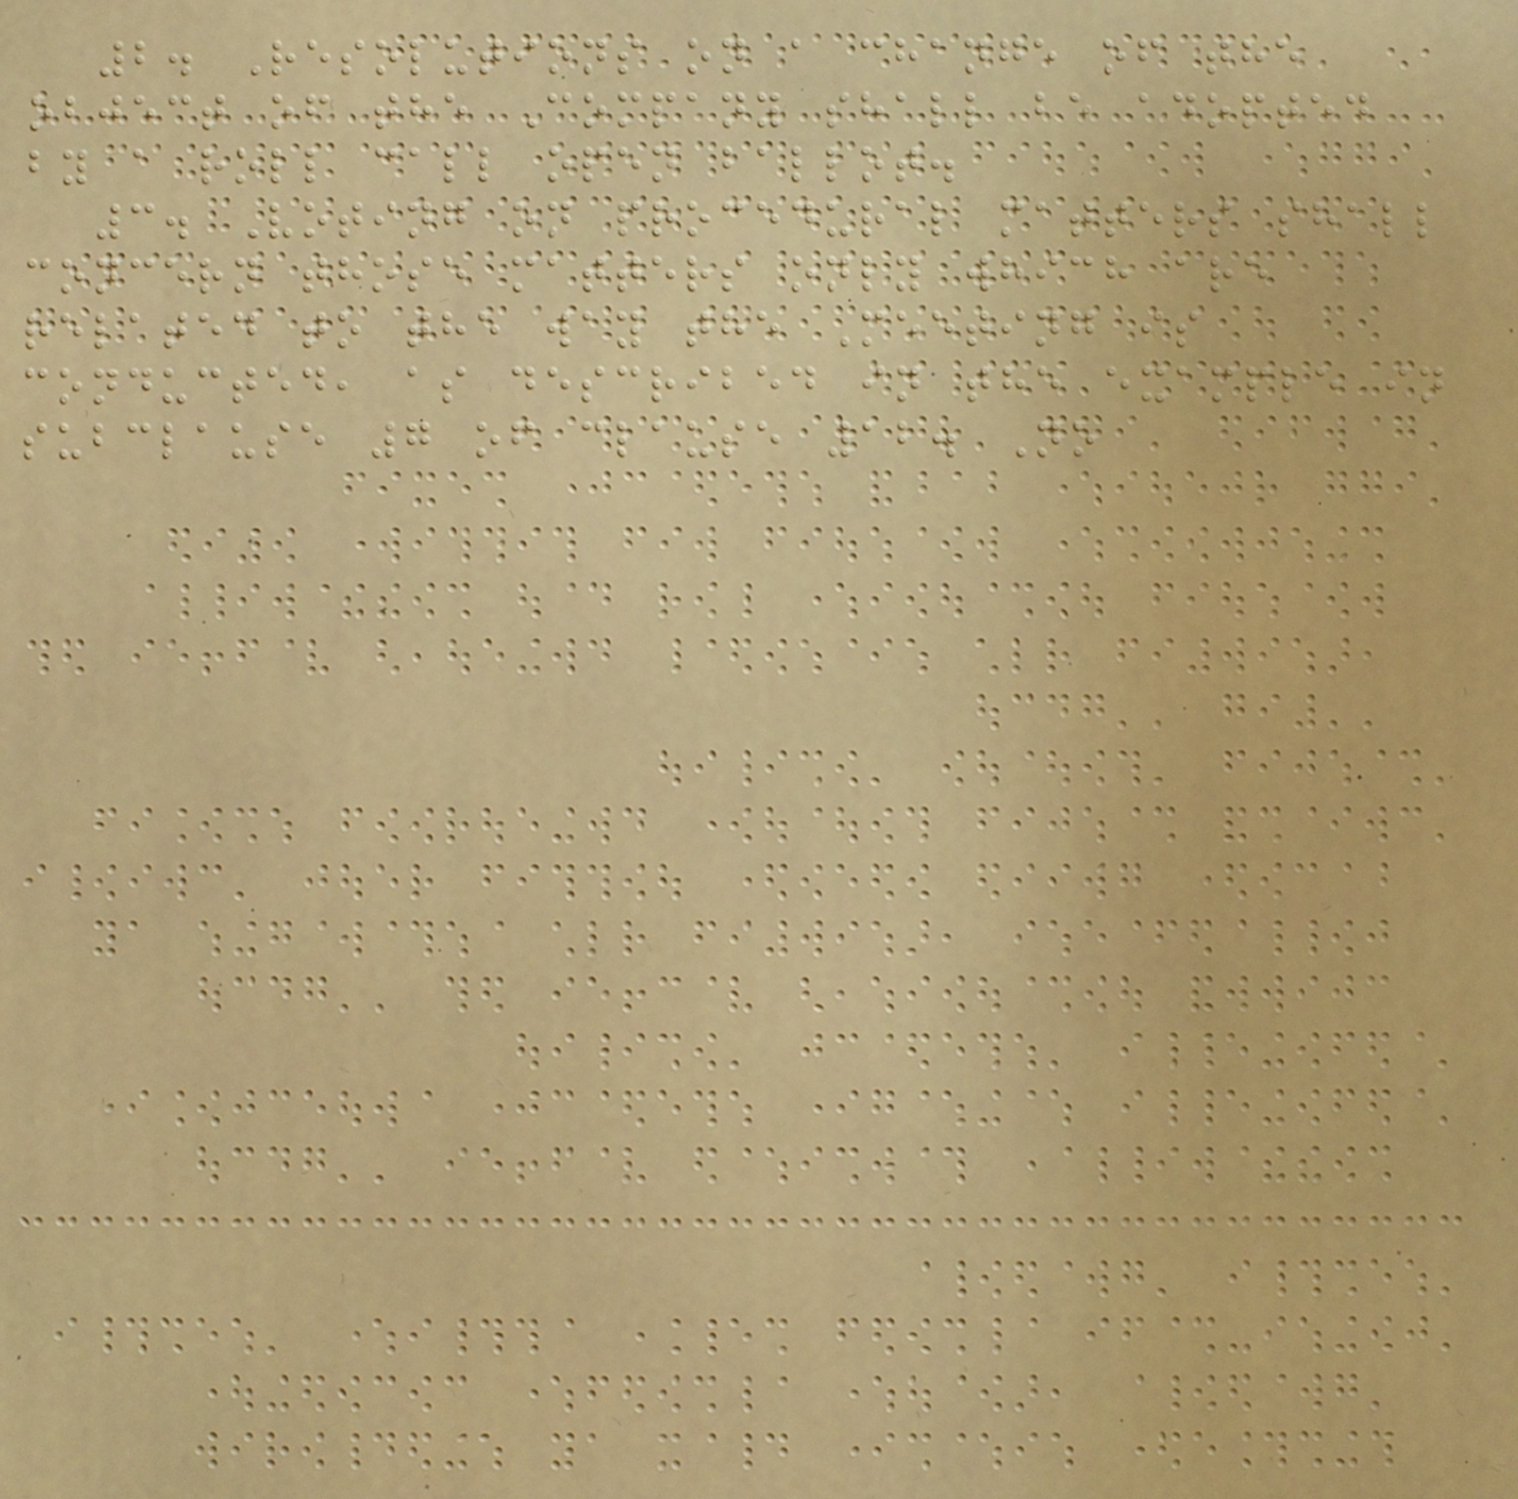2. Resolutions on a change of the
object of the Company shall be adopted
by a roll call open ballot.
3. Voting on procedural matters shall
concern those matters only which are
related to the way the Meeting is
conducted, as described in the example in
subclause 7 of clause 12. No
